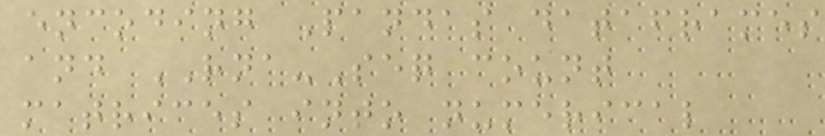encoding Pandas dataframes
and RNA-Seq count
matrices into numerical
